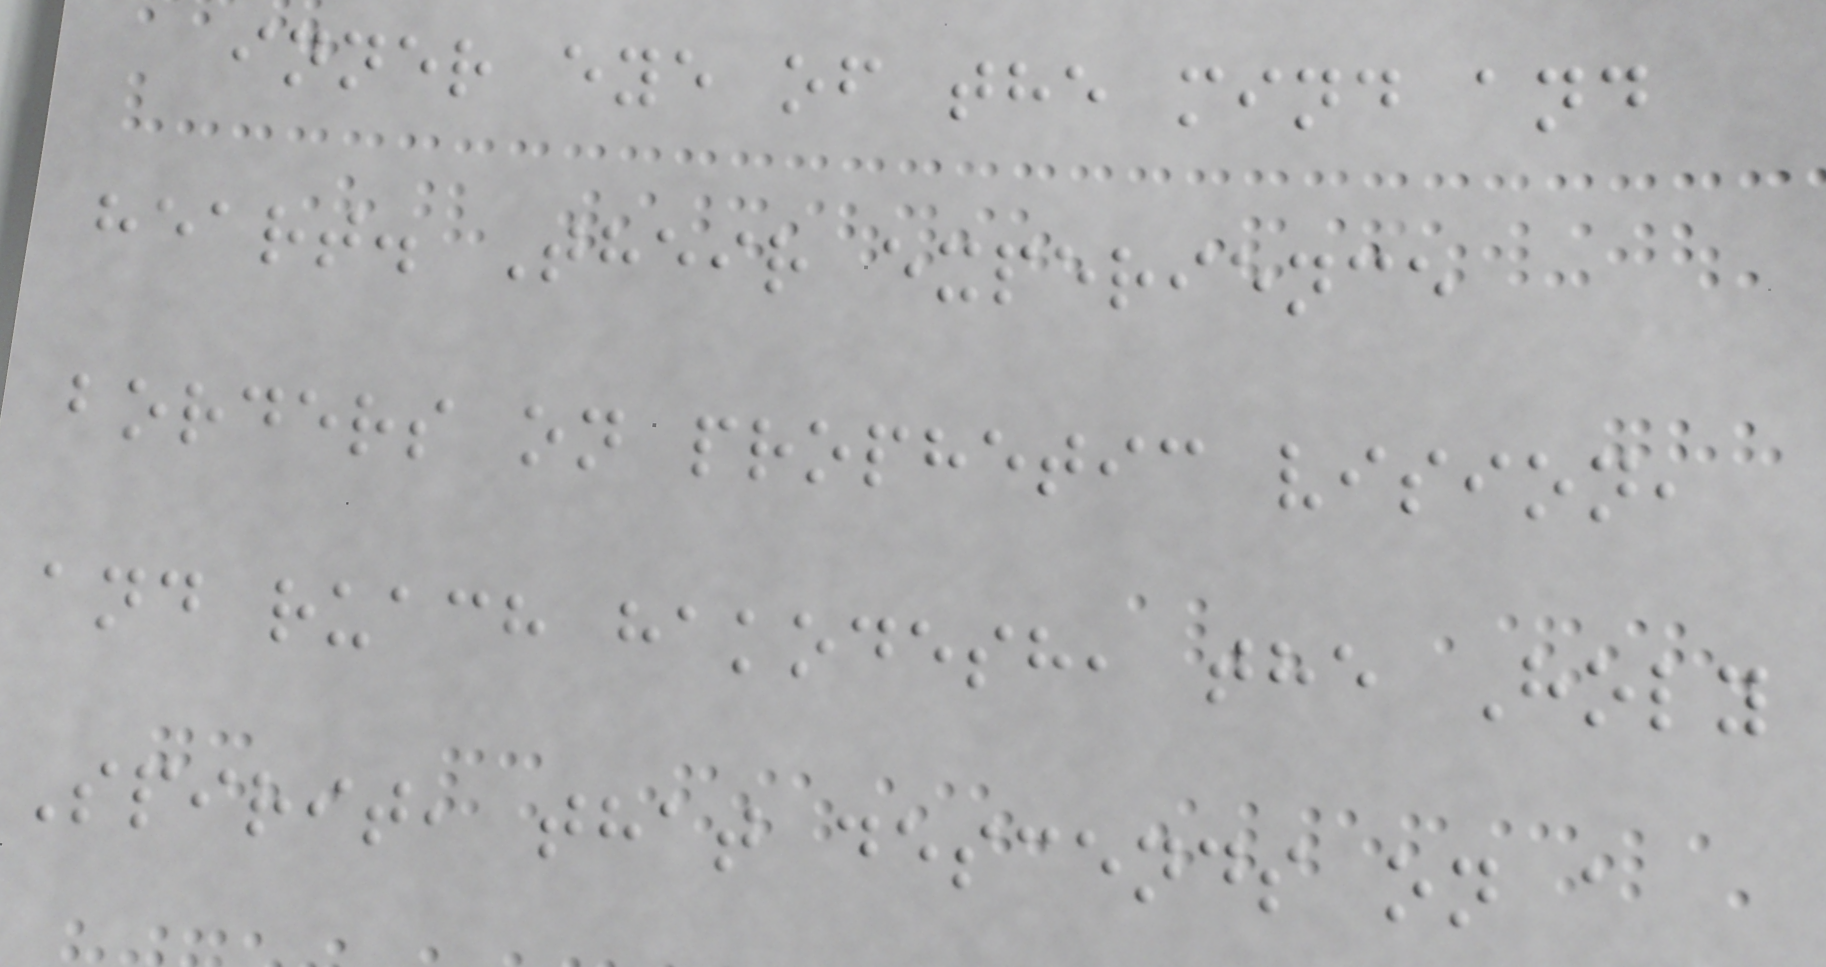inner eye of the mind and
heart. Their experience
borders on prophetic vision,
and ruach hakodesh, the Holy
Spirit, that descends on a
